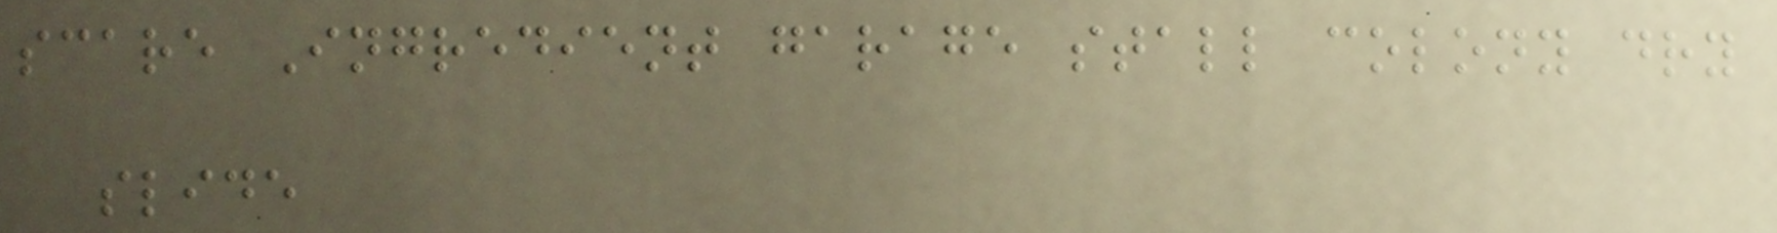scare Ingredient garage stall colony dry
slide
